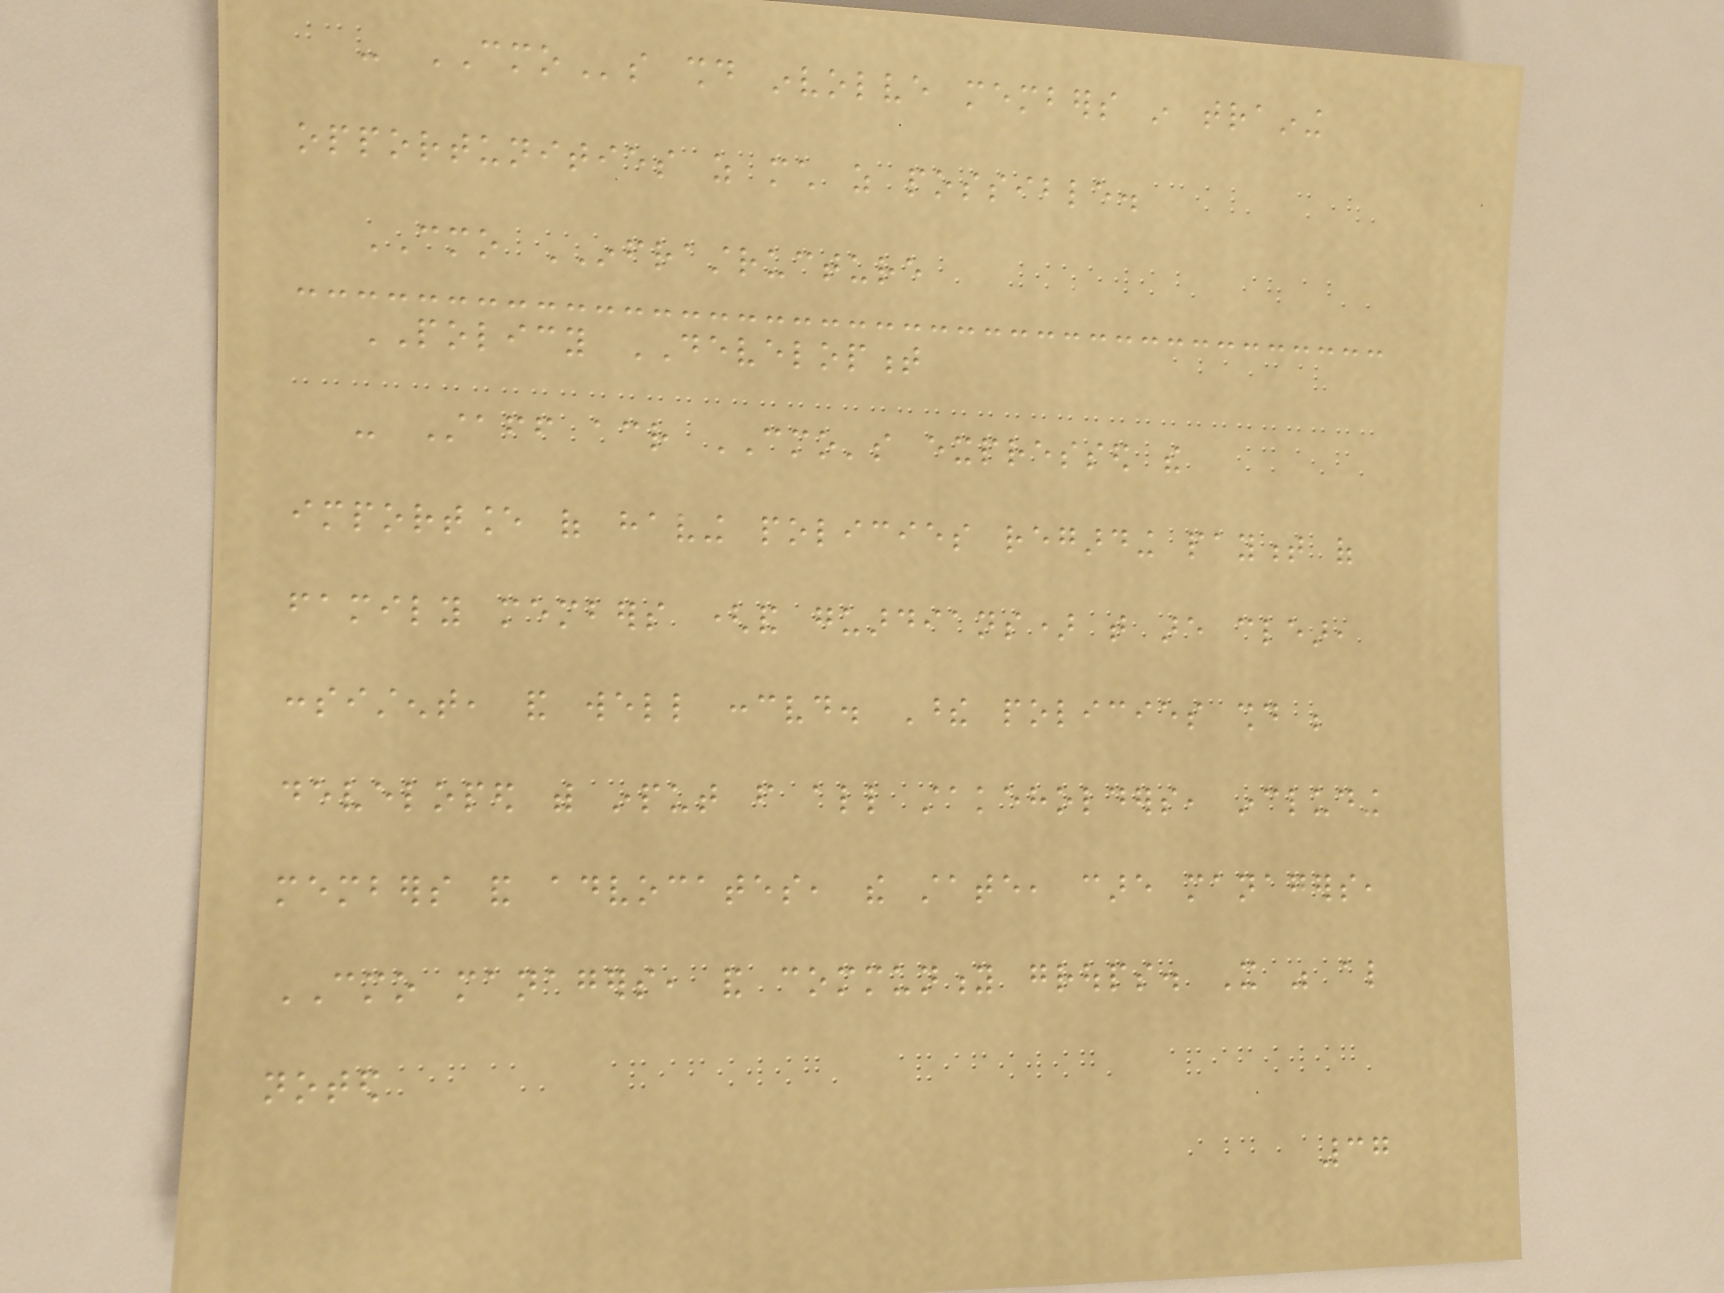- CMOs should involve members in training
opportunities as much as possible.
CMO INFRASTRUCTURE
POLICY DEVELOPMENT
- Staff across CMO's expressed the
importance of having policies regarding payment of
family members (and guardians) that are clear,
consistent, and well conceived. These policies should be
developed with input from all stakeholders, including
members and advocates, the state, care managers,
CMO managers, and community groups. It was also
noted
37
